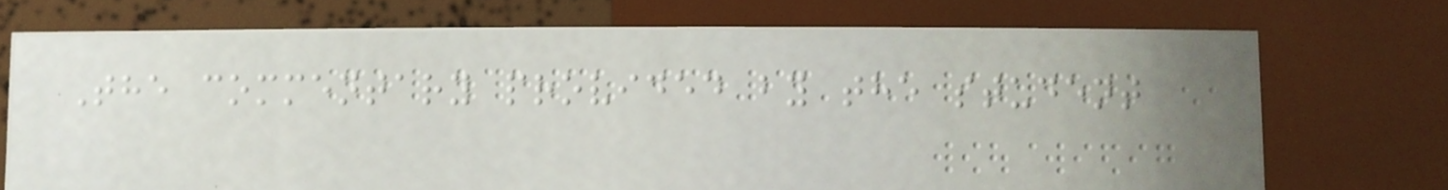The commentary provided by the student
